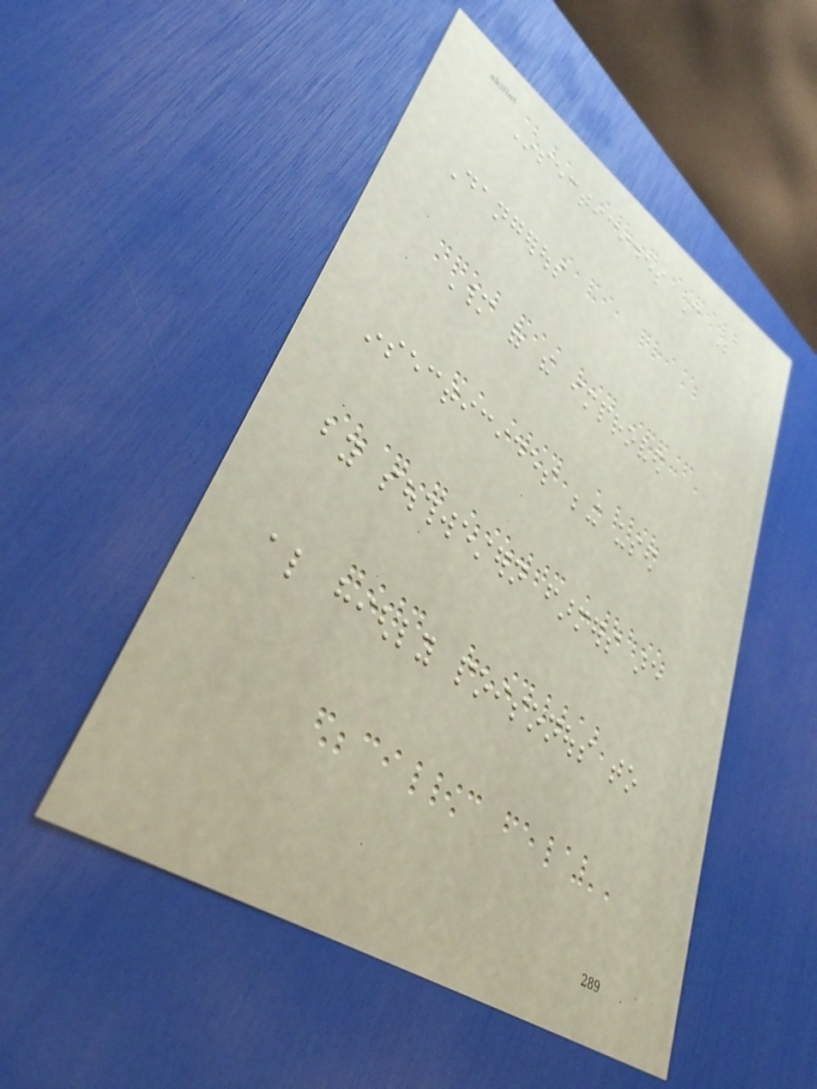Insecticides Can Be
Dangerous
Many of the improved
insecticides being used
by southwestern farmers are
also highly poisonous to
